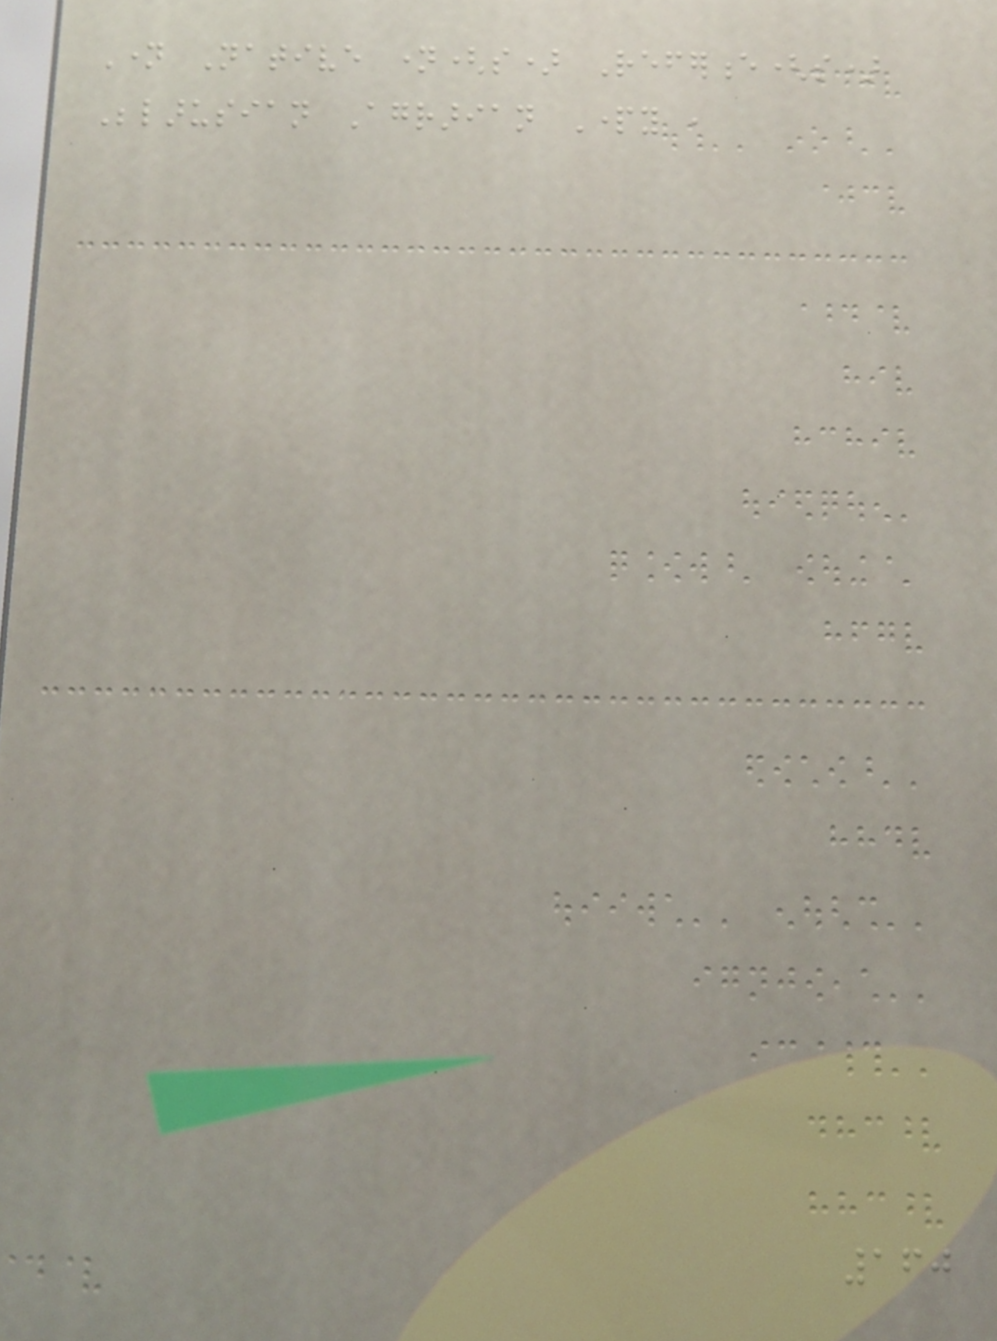Name Native name(s) Reference(s)
Belarusian Agrarian Party ,
160
